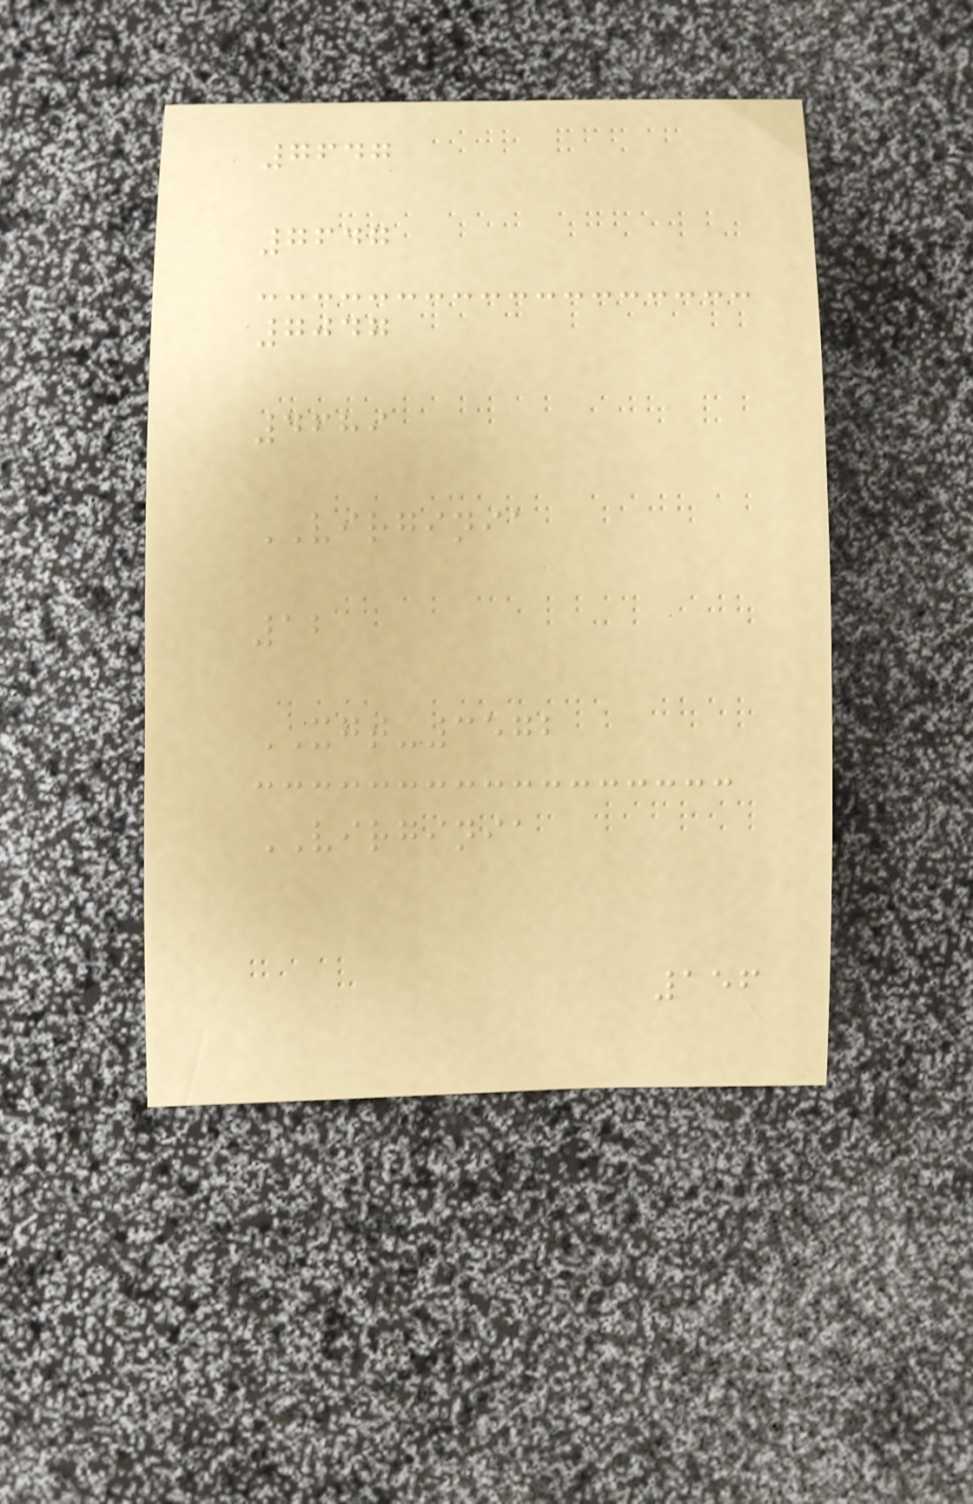7647
7647
7047
4689
VIRGINIA
12
XGT-3572
VIRGINIA
156
